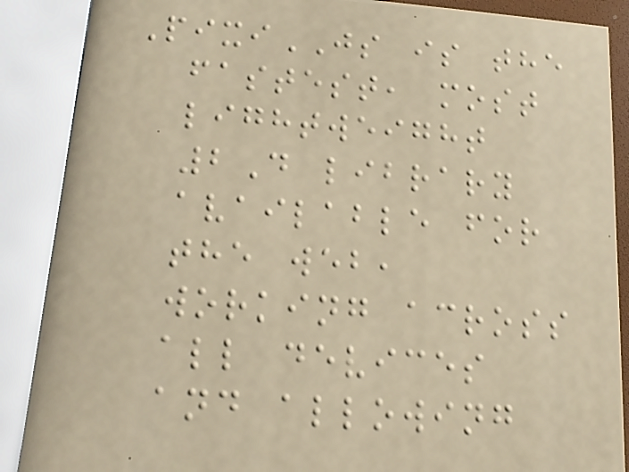PixiJS is the
fastest, most
lightweight
2D library
available for
the web,
working across
all devices
and allowing
